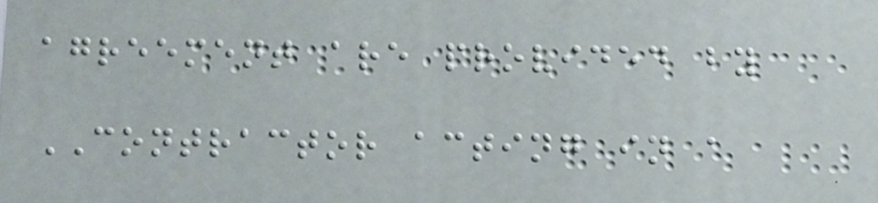agreement are provided by
CONTRACTOR acting in a
